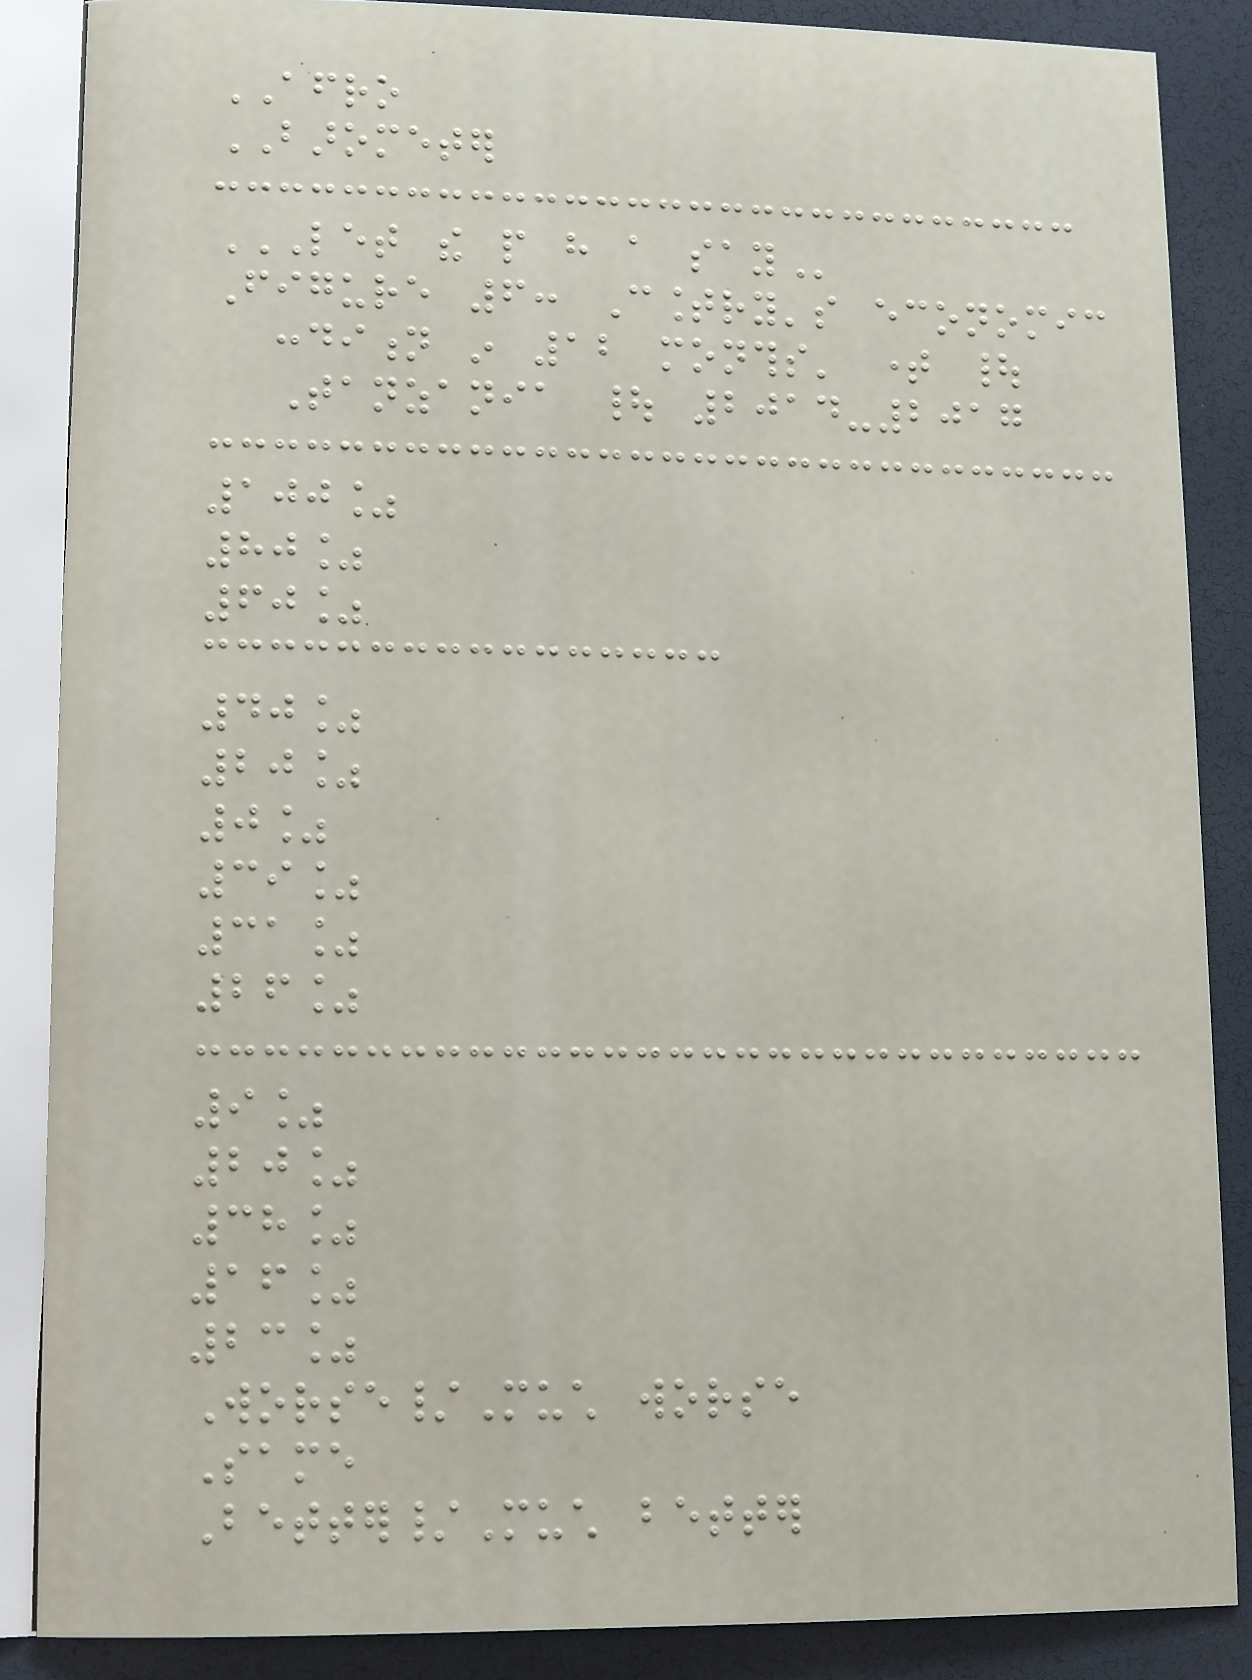AFRO
BAROMETER
LET THE PEOPLE HAVE A SAY
Figure 6: Country's economic
condition in 12 months' time |
Tanzania | 2014-2017
100%
80%
60%
40%
20%
0%
39%
31%
26%
9%
20%
38%
16%
23%
Worse/Much worse
Same
Better/Much better
